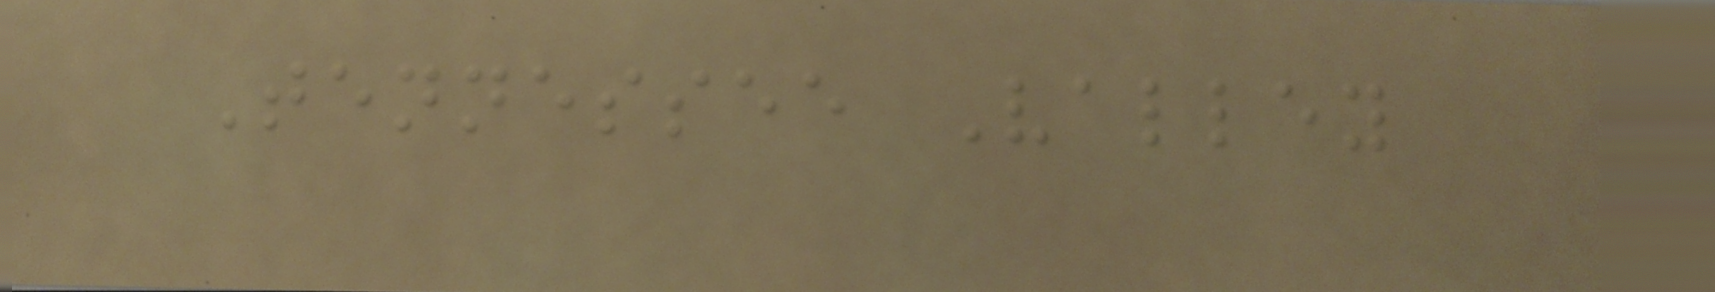Tennessee Valley
